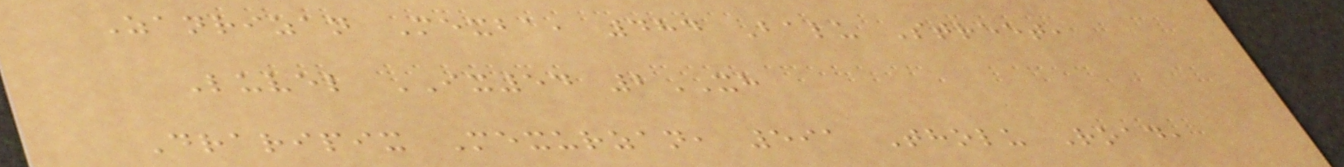Zanrizan Mexba, 484 Balu Street,
Luvel IX54 2XH
Draripix Mexurzan, 591 Tholu Road,
